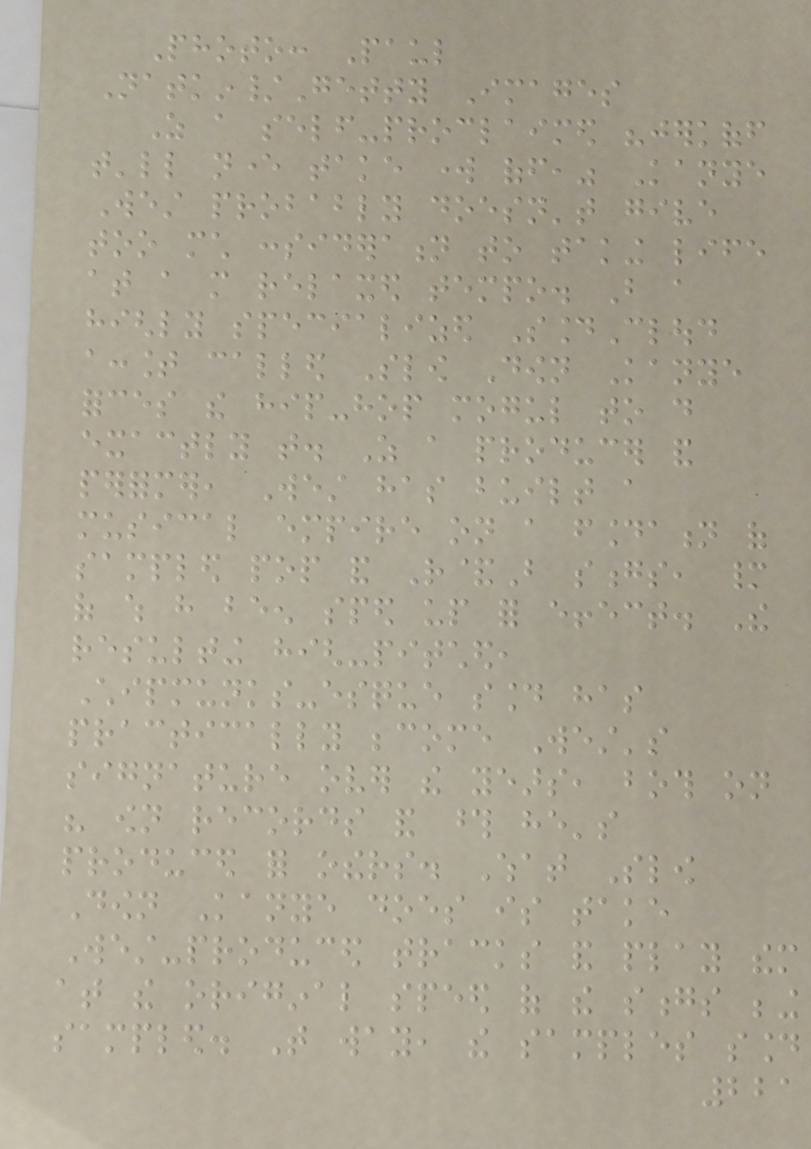Photo: Paul
Natkin/Getty Images
As a self-proclaimed "jerkoff
that'll never take work off," Kanye
West probably doesn't give
too much consideration to taking life
at a more relaxed tempo. But a
highly specialized SoundCloud
account called Slow Down Kanye
forces the hip-hop mogul to do
exactly that. As a producer and
performer, West has built a
musical empire on a foundation of
sampled pop and R&B songs, many
of which have been sped up for effect. The
resulting high-pitched,
Chipmunks-esque sound has
practically become West's
signature over the years, both on
his own records and those he's
produced for others. What Slow
Down Kanye does is take
West-produced tracks and play them
at the original speed of the songs being
sampled. That way, the samples sound
221
